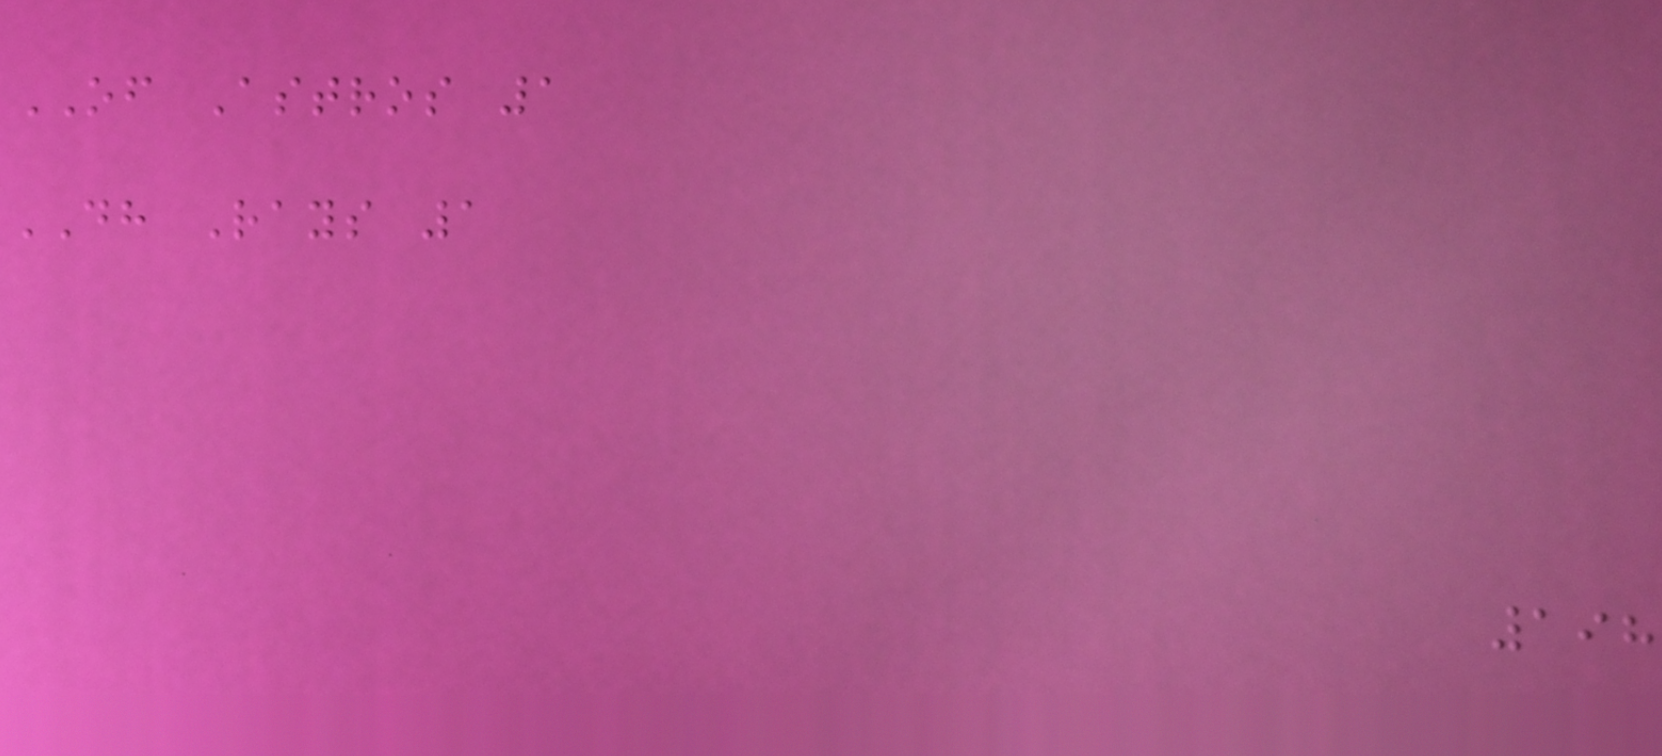OF Astros 1
DH Rays 1
198
